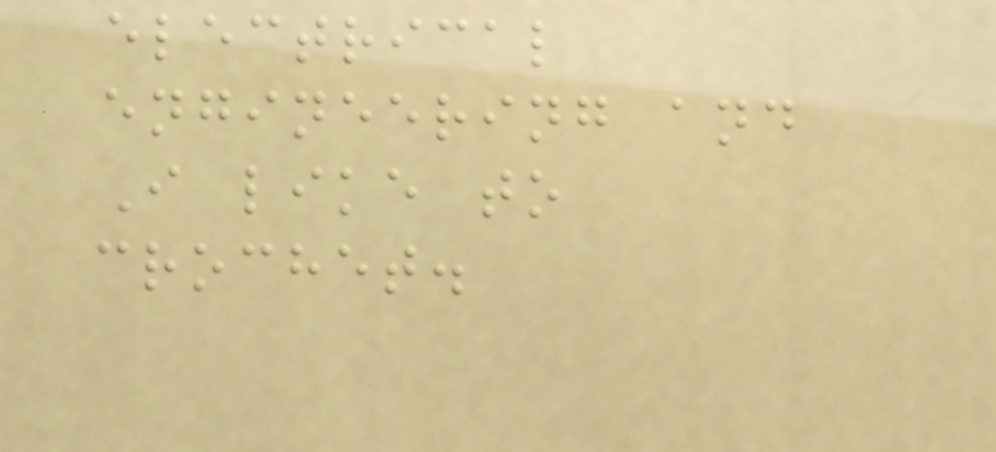electrical
engineering and
I like to
crochet.
